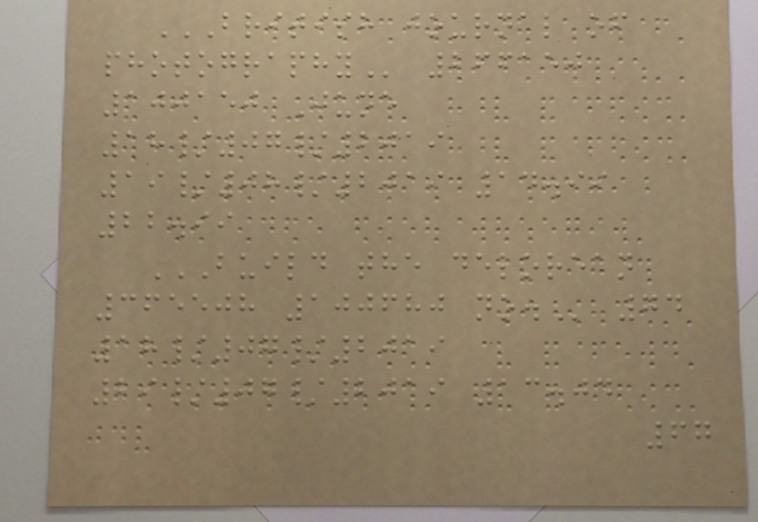BRITISH JOURNAL OF
PHOTOGRAPHY 266150
100150 June
18/07/2019
19/08/2019 14.99
22.99
BUILD THE DELOREAN
365508 100680 NO. 74
18/07/2019
29/07/2019 13.04
67
